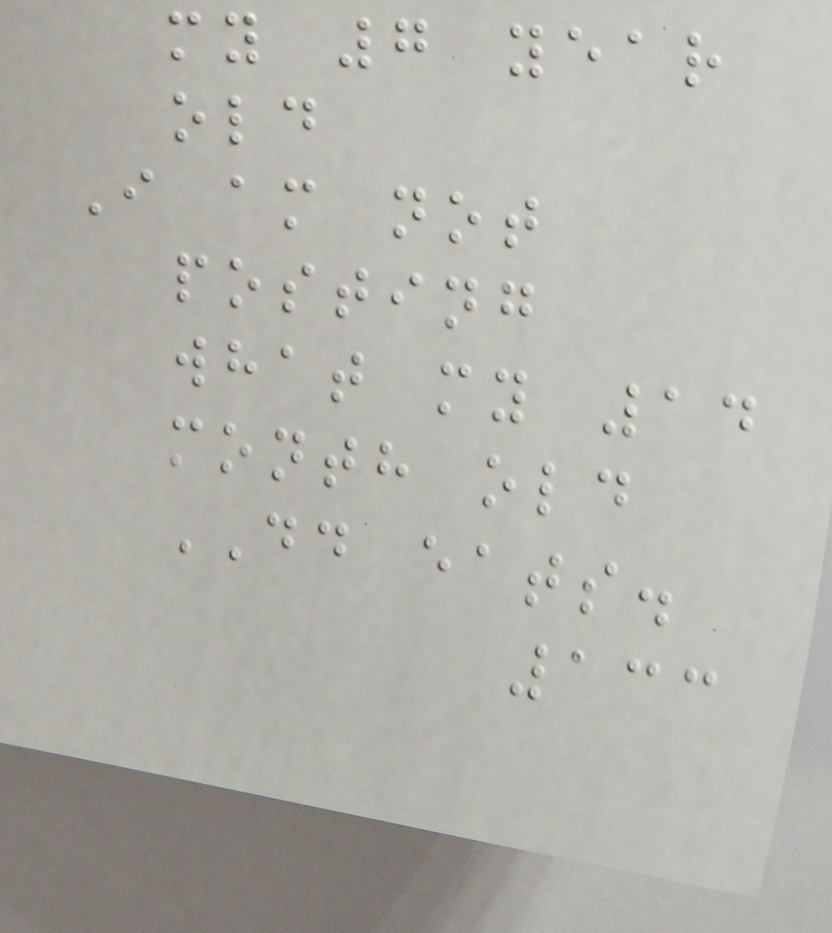my 7 year
old
I am not
posting
what my 14
month old
DD eats.
133
